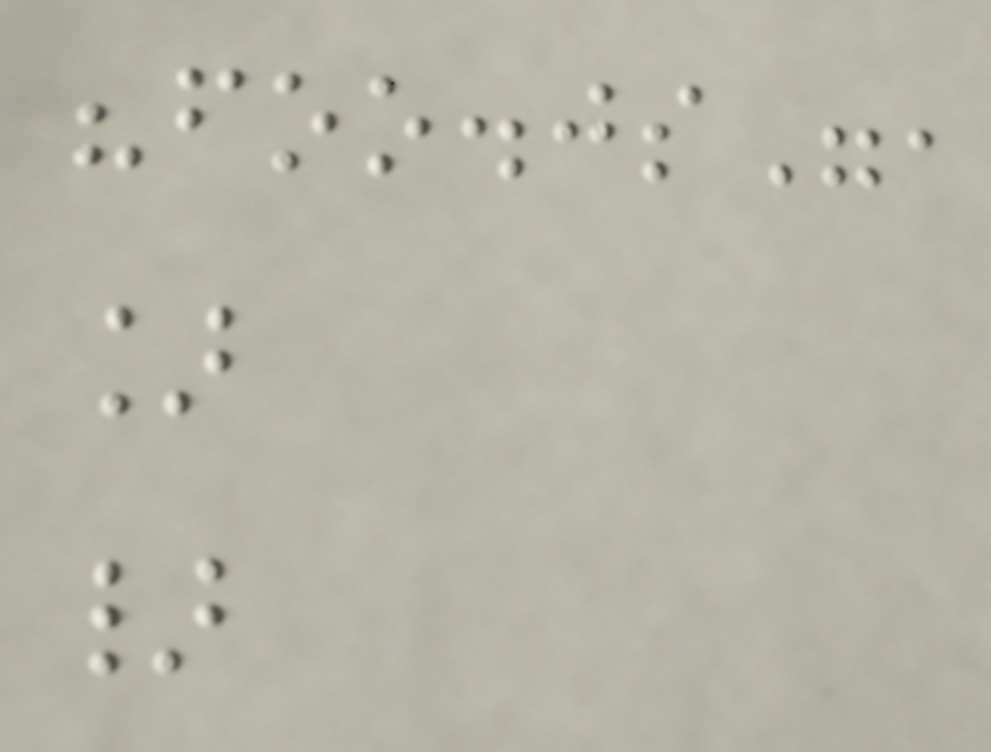"foo.js",
]
}
